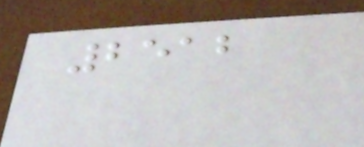2512
